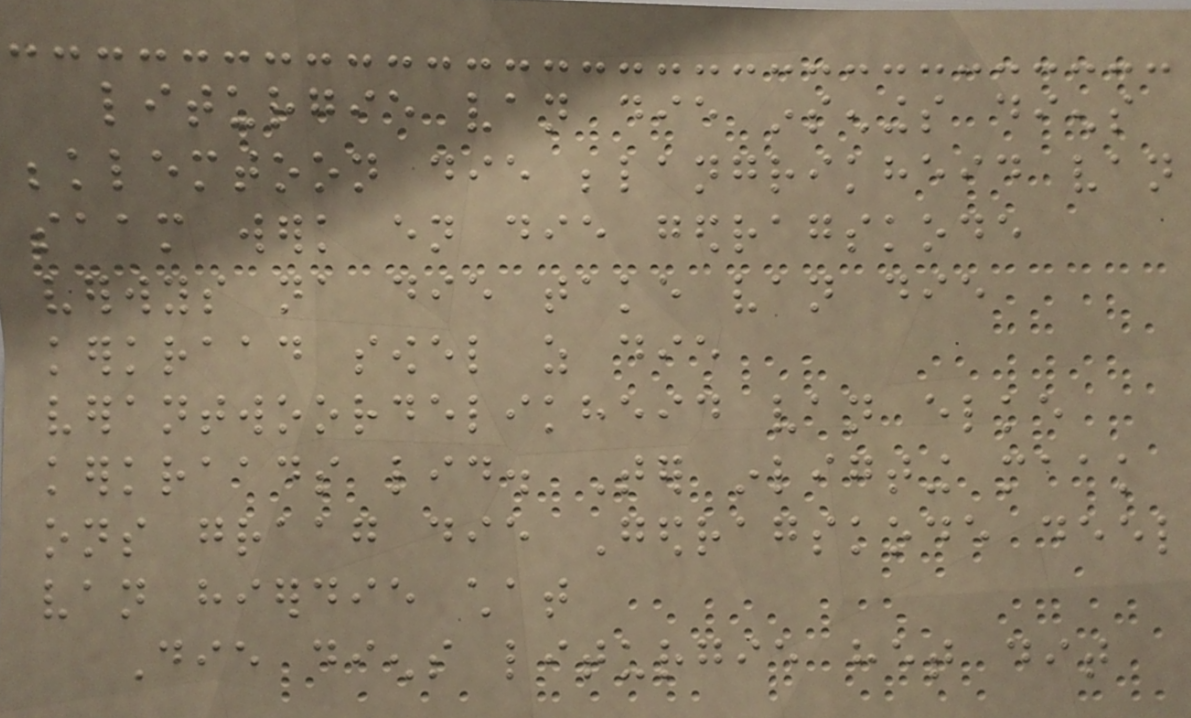liturgie van die insenings diens
beklemtoon die belangrikheid van
saam werk en die gedragskode
verwys na die take van die
kerkraad sowel as die
verantwoordelikheid van elke
kerkraads lid. Ter inligting maak
ons graag die Gedragskode deel
van hierdie chat
Die diens liturgie het dit
